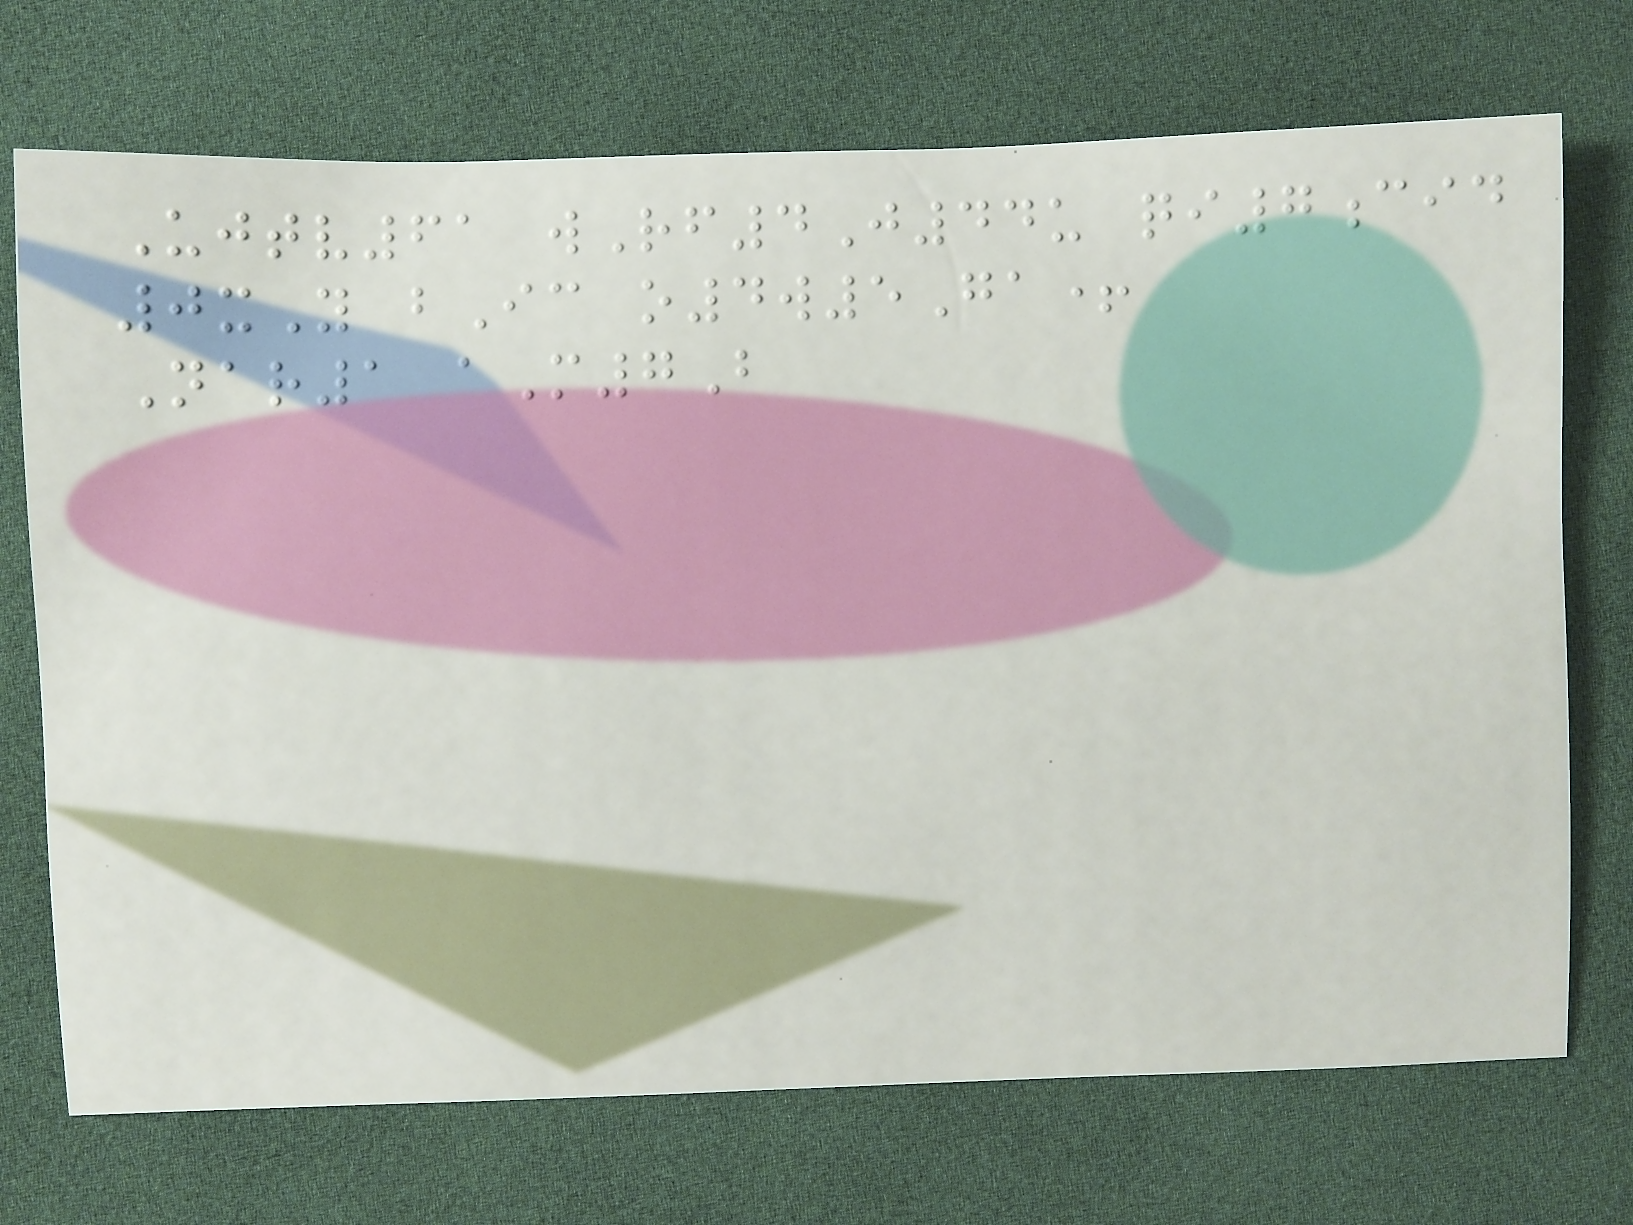Ujtv61 wRf4J44u qi7cid
0xY bIc o4w5Ga+
Nar1 aM7B
